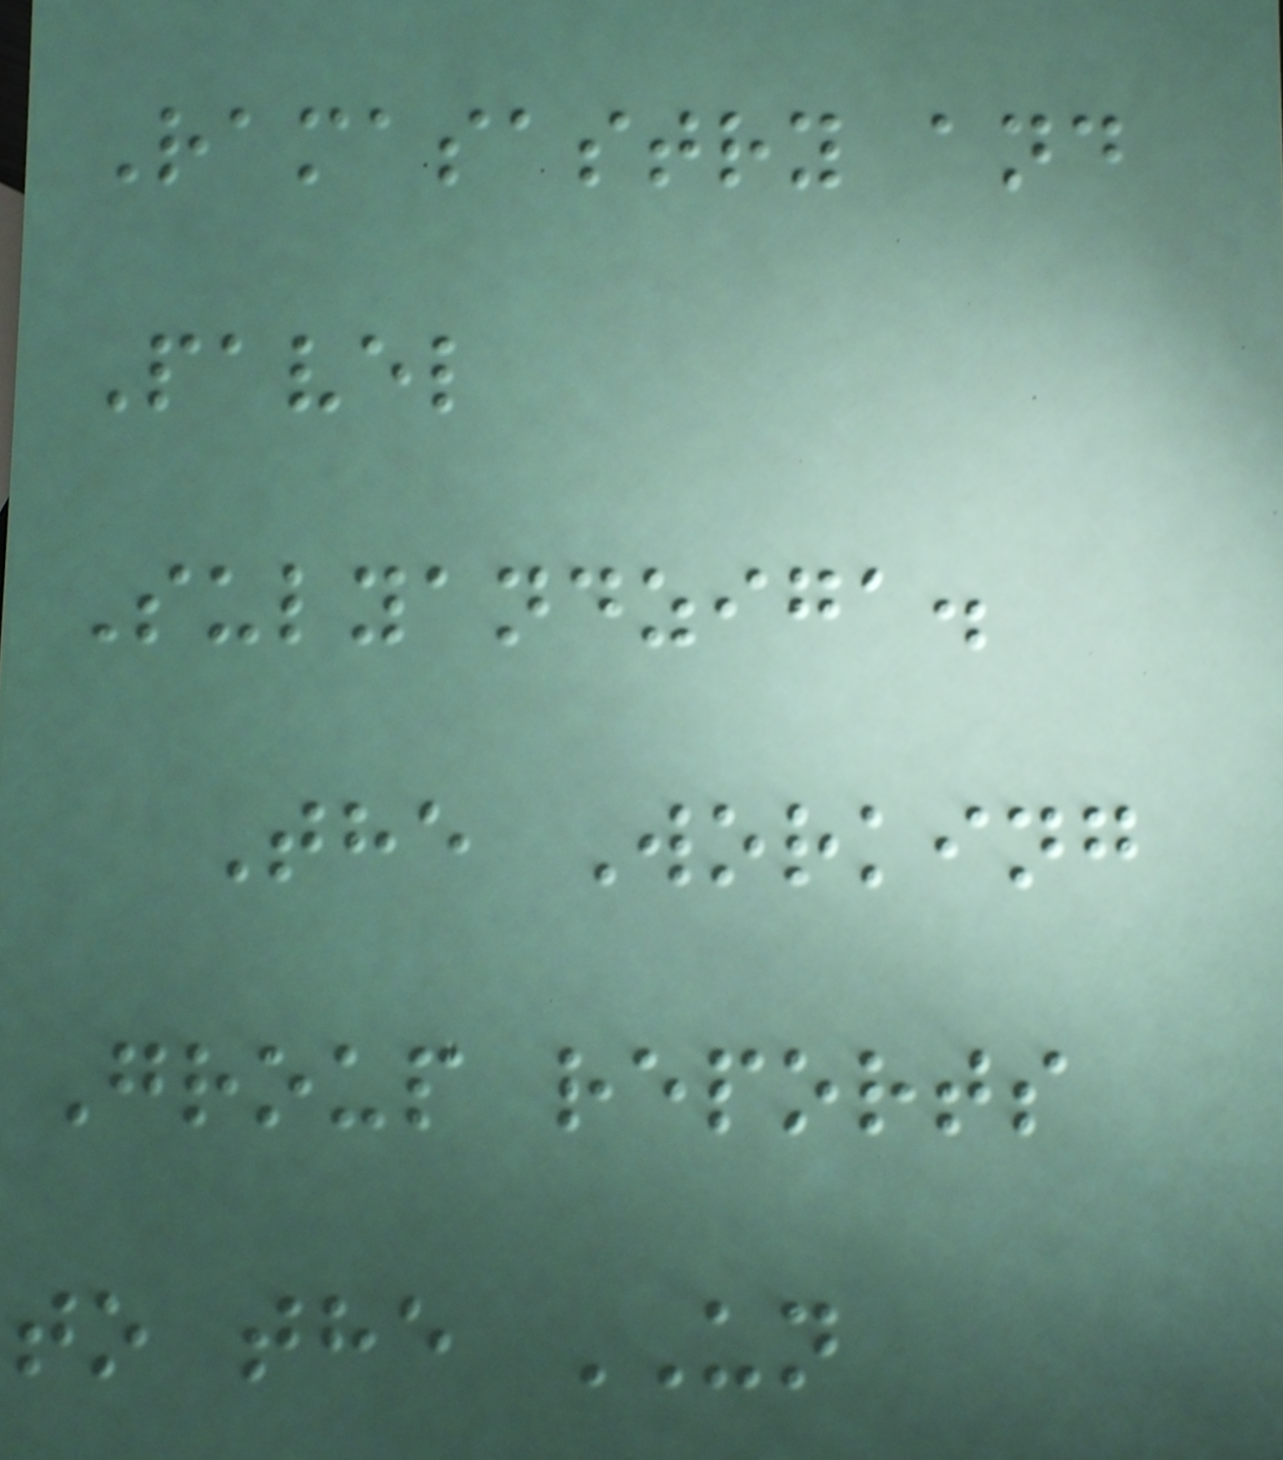Ramasastry and
Pavel
Sulyandziga.
The Working
Group reports
to the UN
